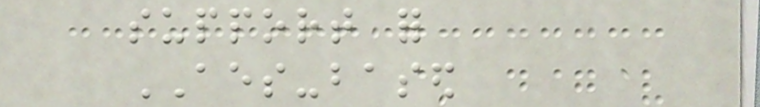support for
AES-based
